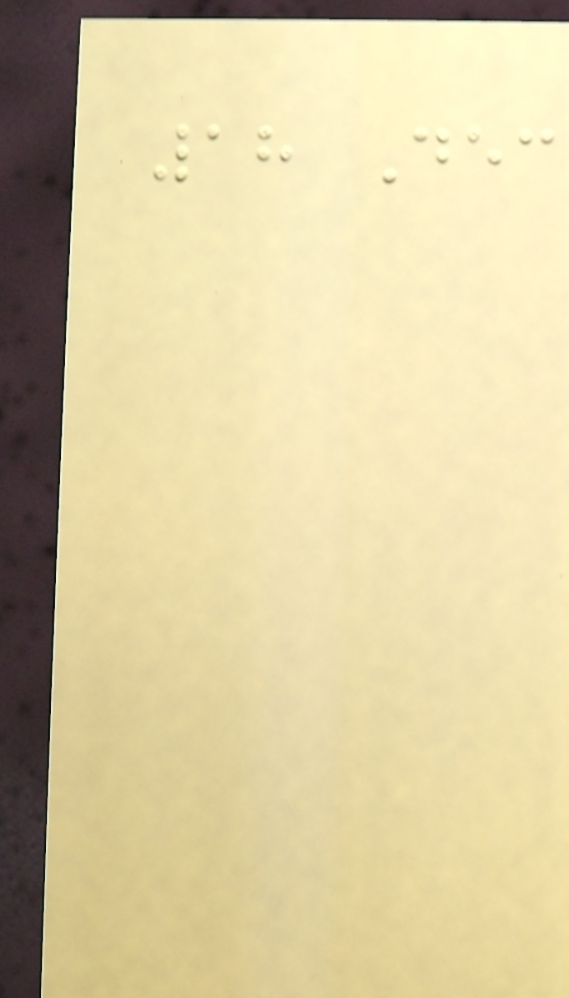18 Dec
